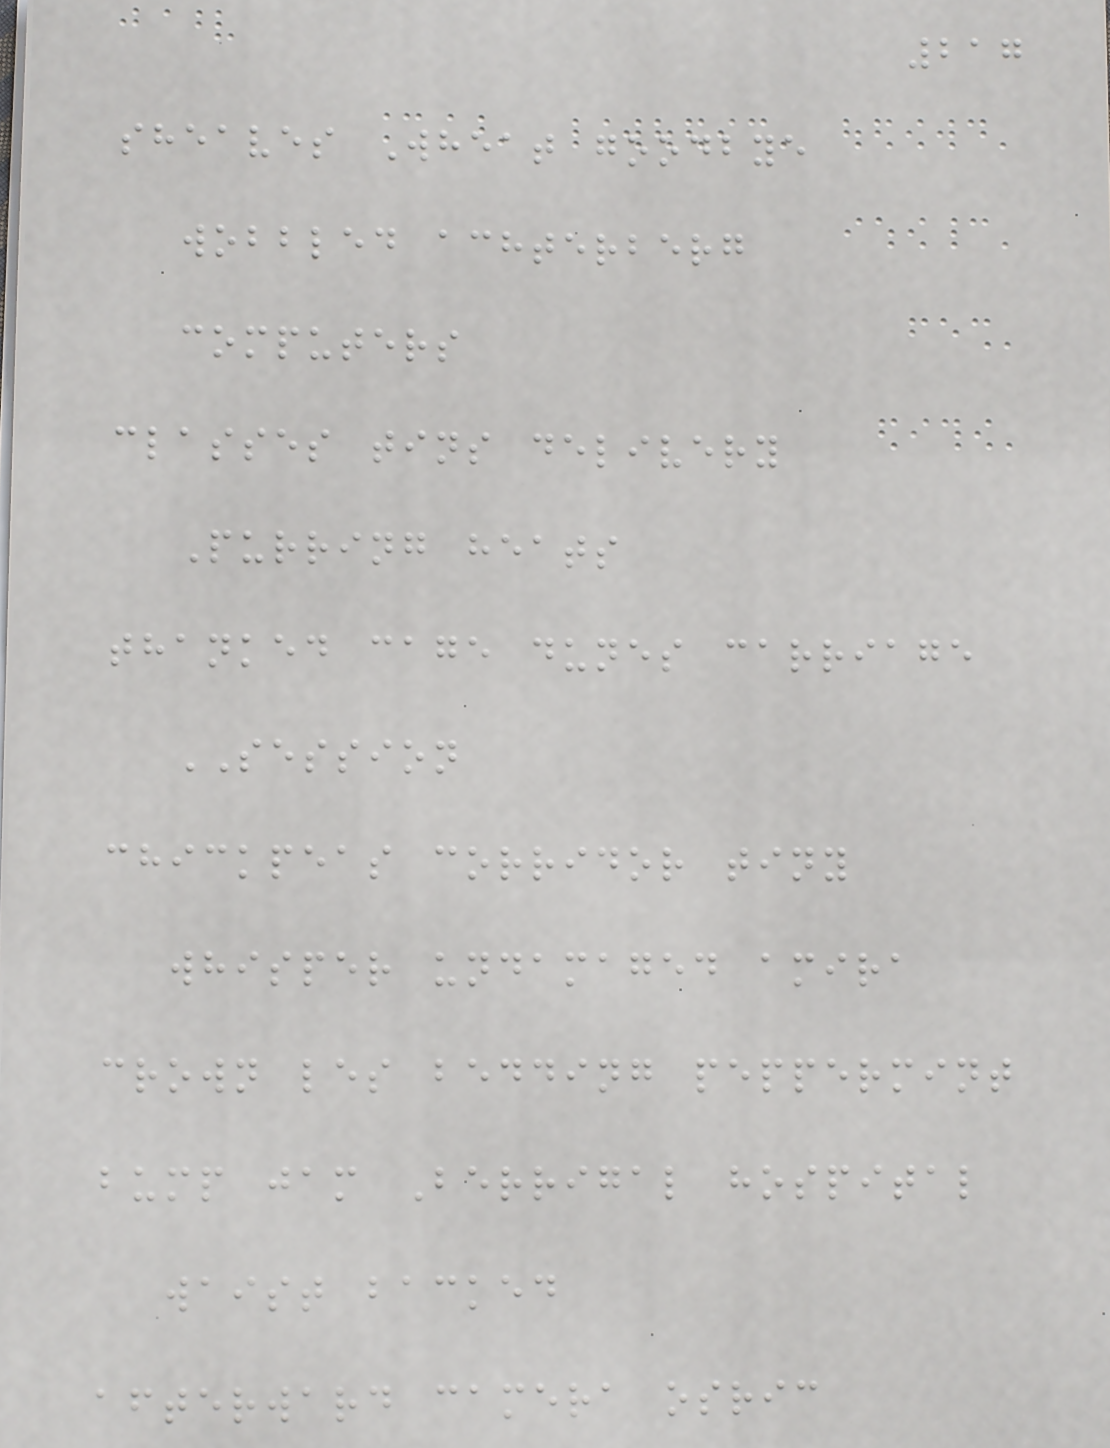217
sheaves Wheat goodbye
wobbled achterberg
computers
classes tins delivery
Purring heats
thanked cage dunes carriage
SESSION
chickpeas corridor tiny
whisper undamaged amira
crown les bedding peppermint
bump jam Berrigal hospital
waist backed
afterward camera osric
